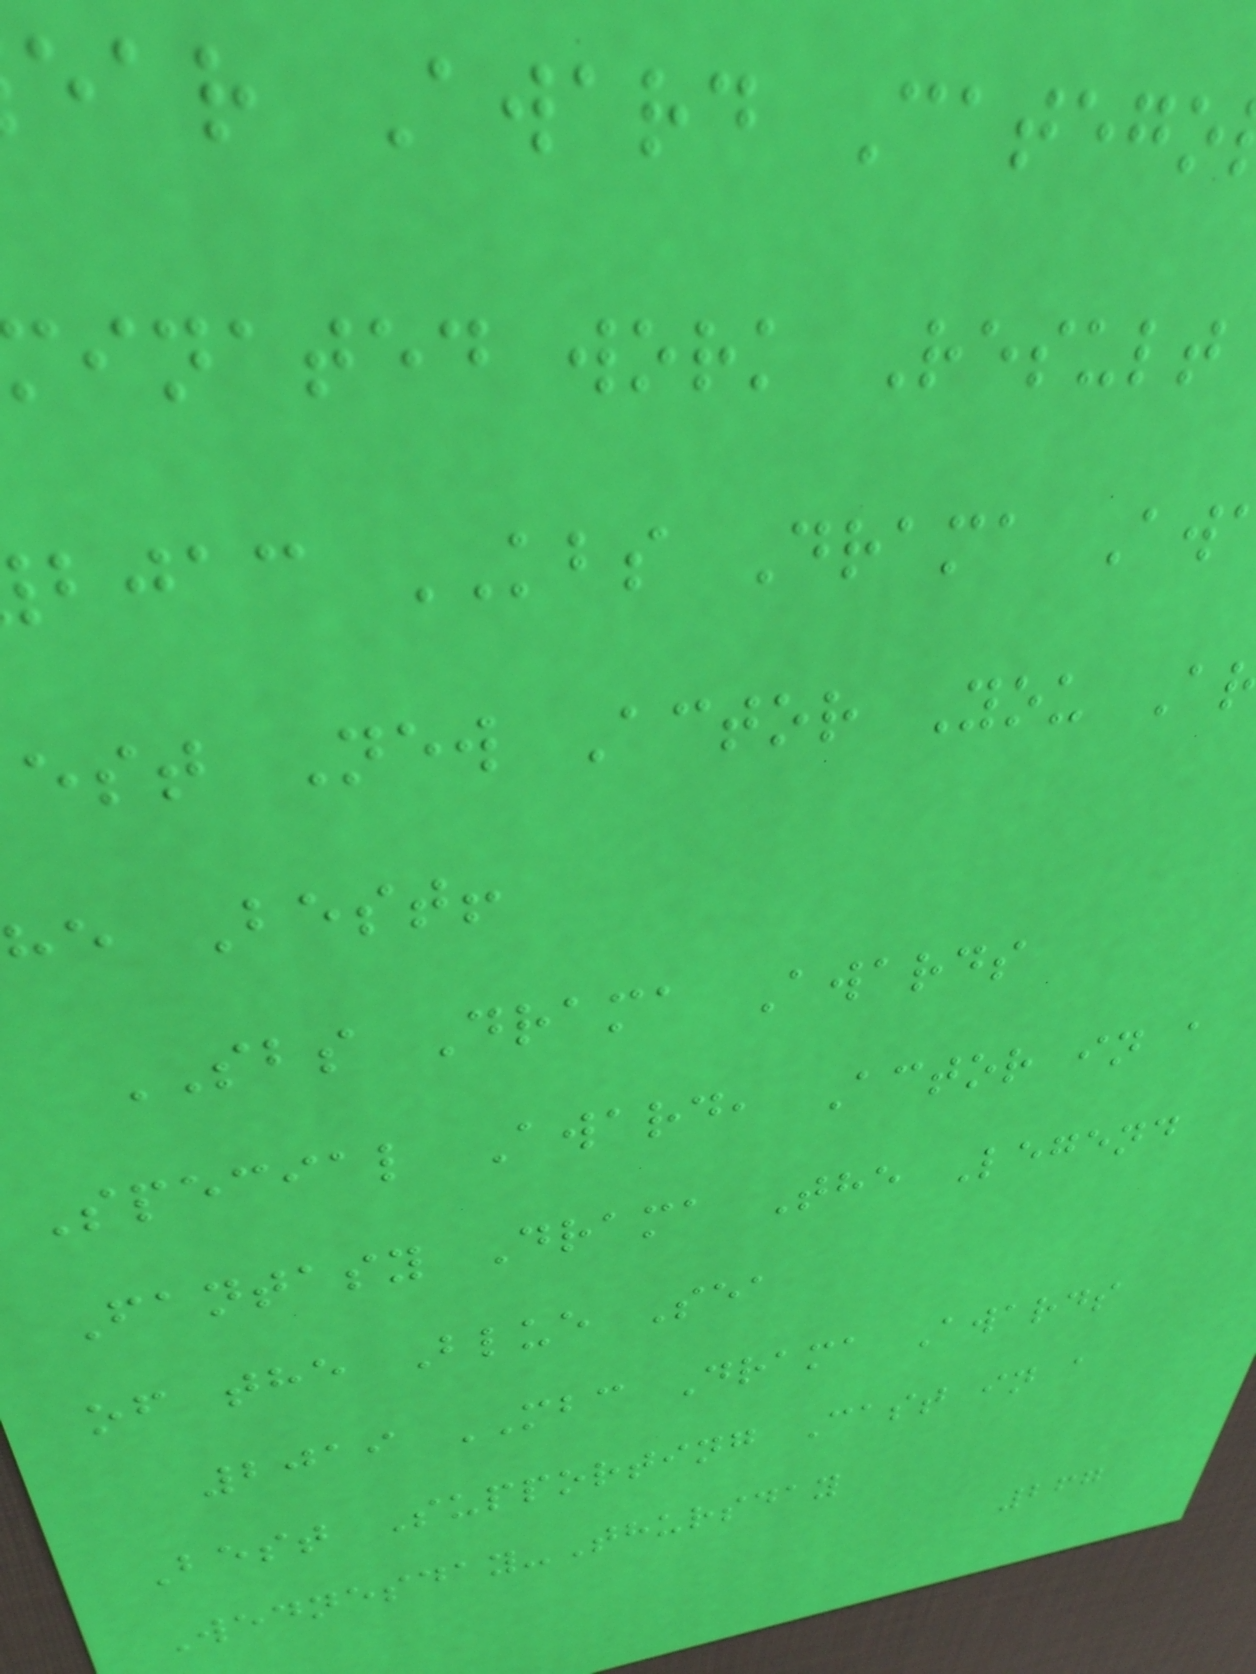ear Award Catego
inated work Result
bjac KBS Drama Aw
est New Actor You A
he Best!
SBS Drama Awards
Special Award, Actor in a
Fantasy Drama The Legend
of the Blue Sea
2019 MBC Drama Awards
Best Supporting Cast in a
Wednesday-Thursday
267
